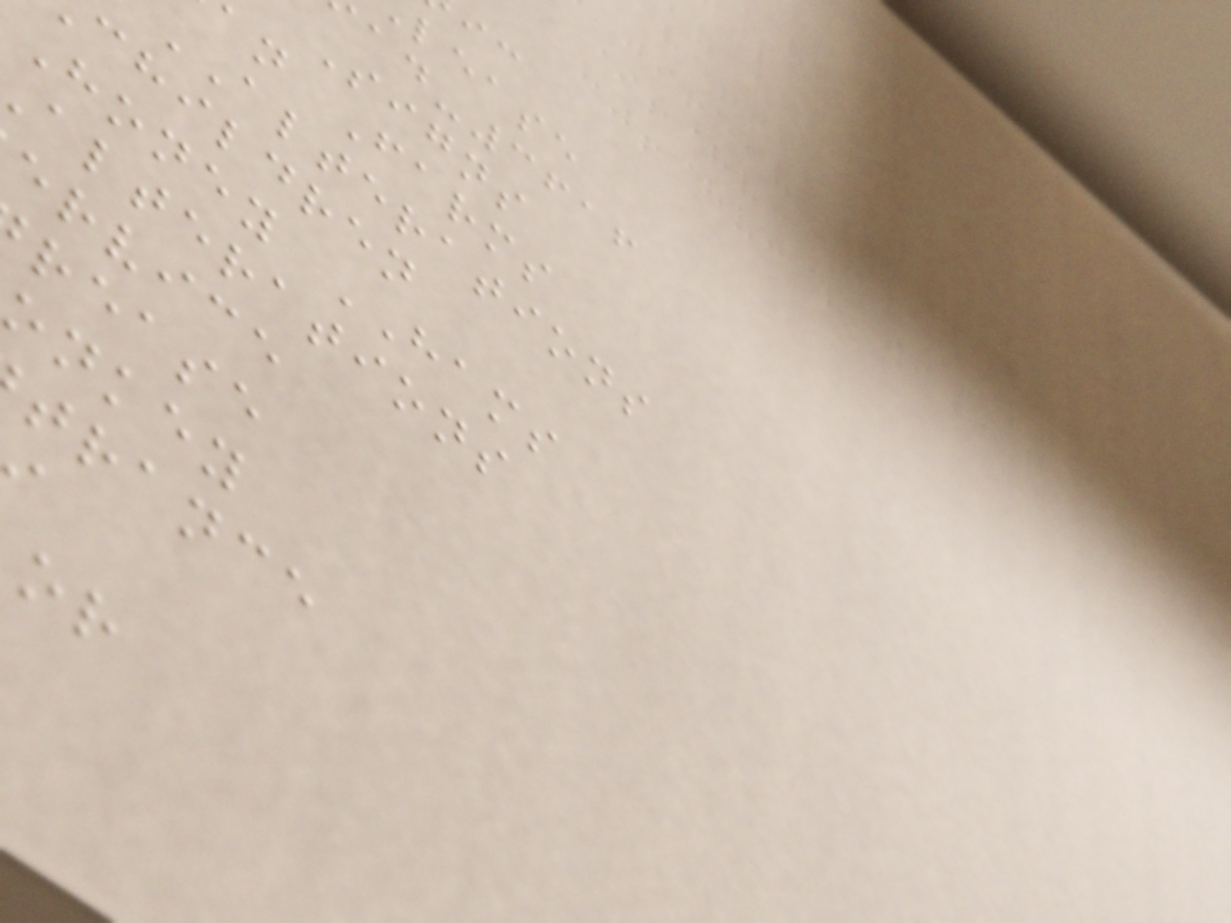lease
-3616
Signs
an Farms
ALTERATIONS
children
honey HAMS
alterations
ervice
rease
nkey
trance
